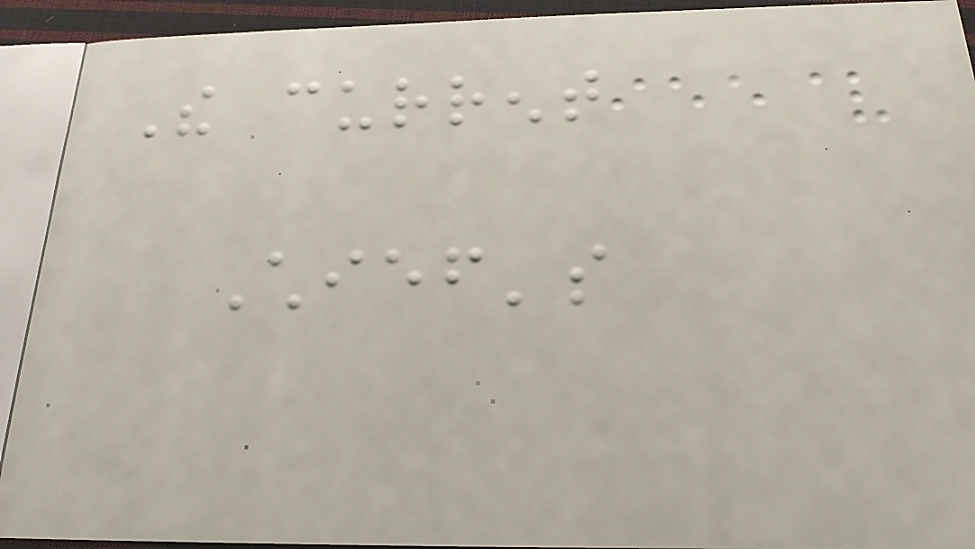The current
Chief's
